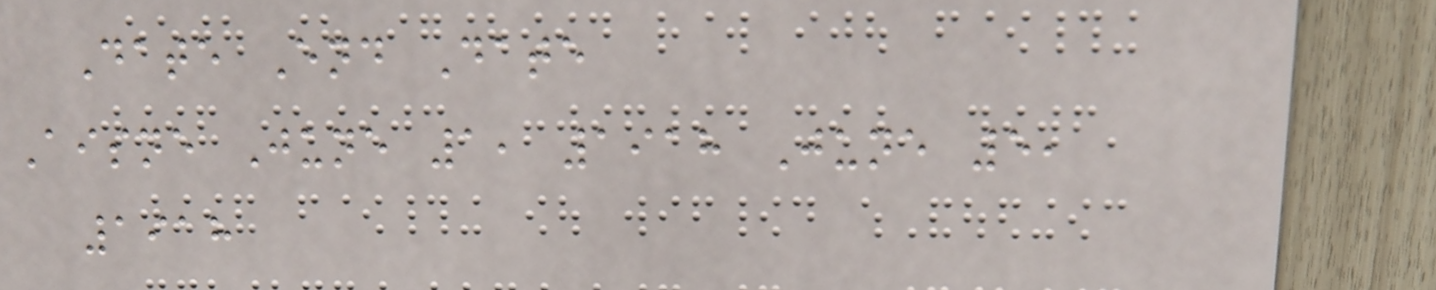Date End Date
Aisne June 1, 1918 June 5,
1918
